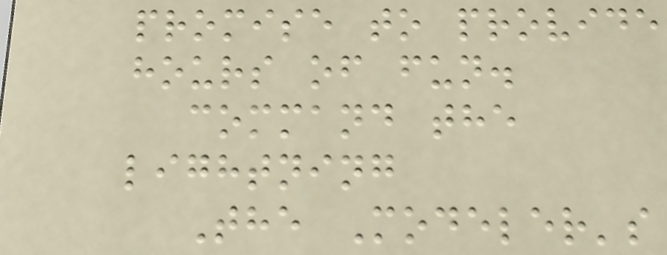promise to provide
hours of fun.
command the
lightning
The Modeler's
